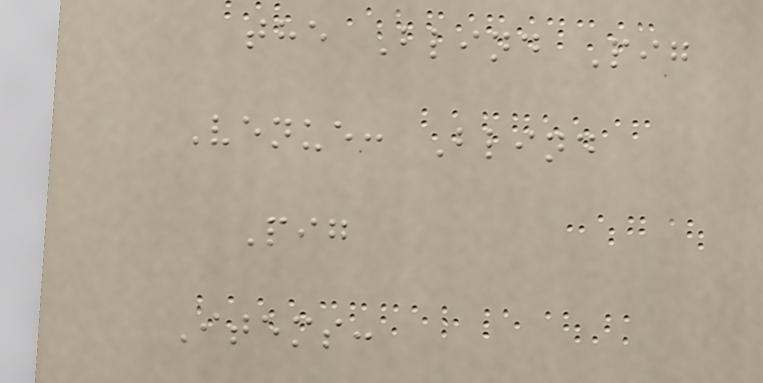the Blind Pig
Venue: Blind
Pig
Items:
